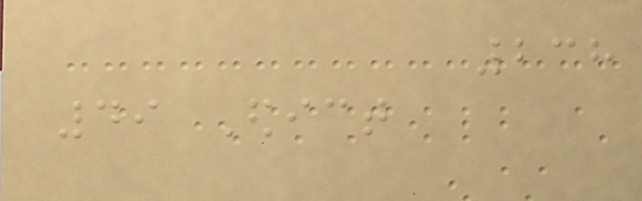238
49 Edict
